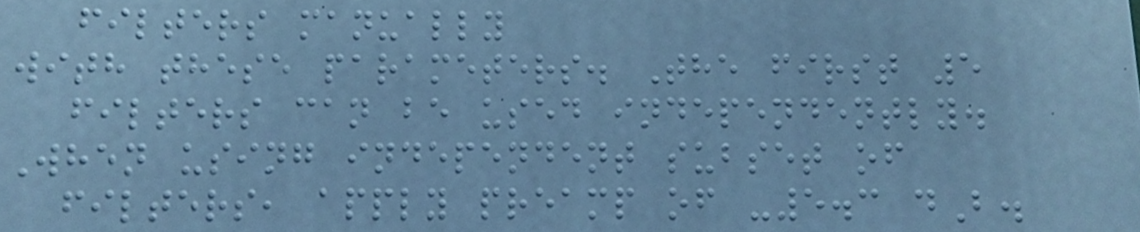filters manually
with these parameters. The first 5
filters can be used independently.
When using independent subset of
filters, apply preamp of -5.3 dB.
